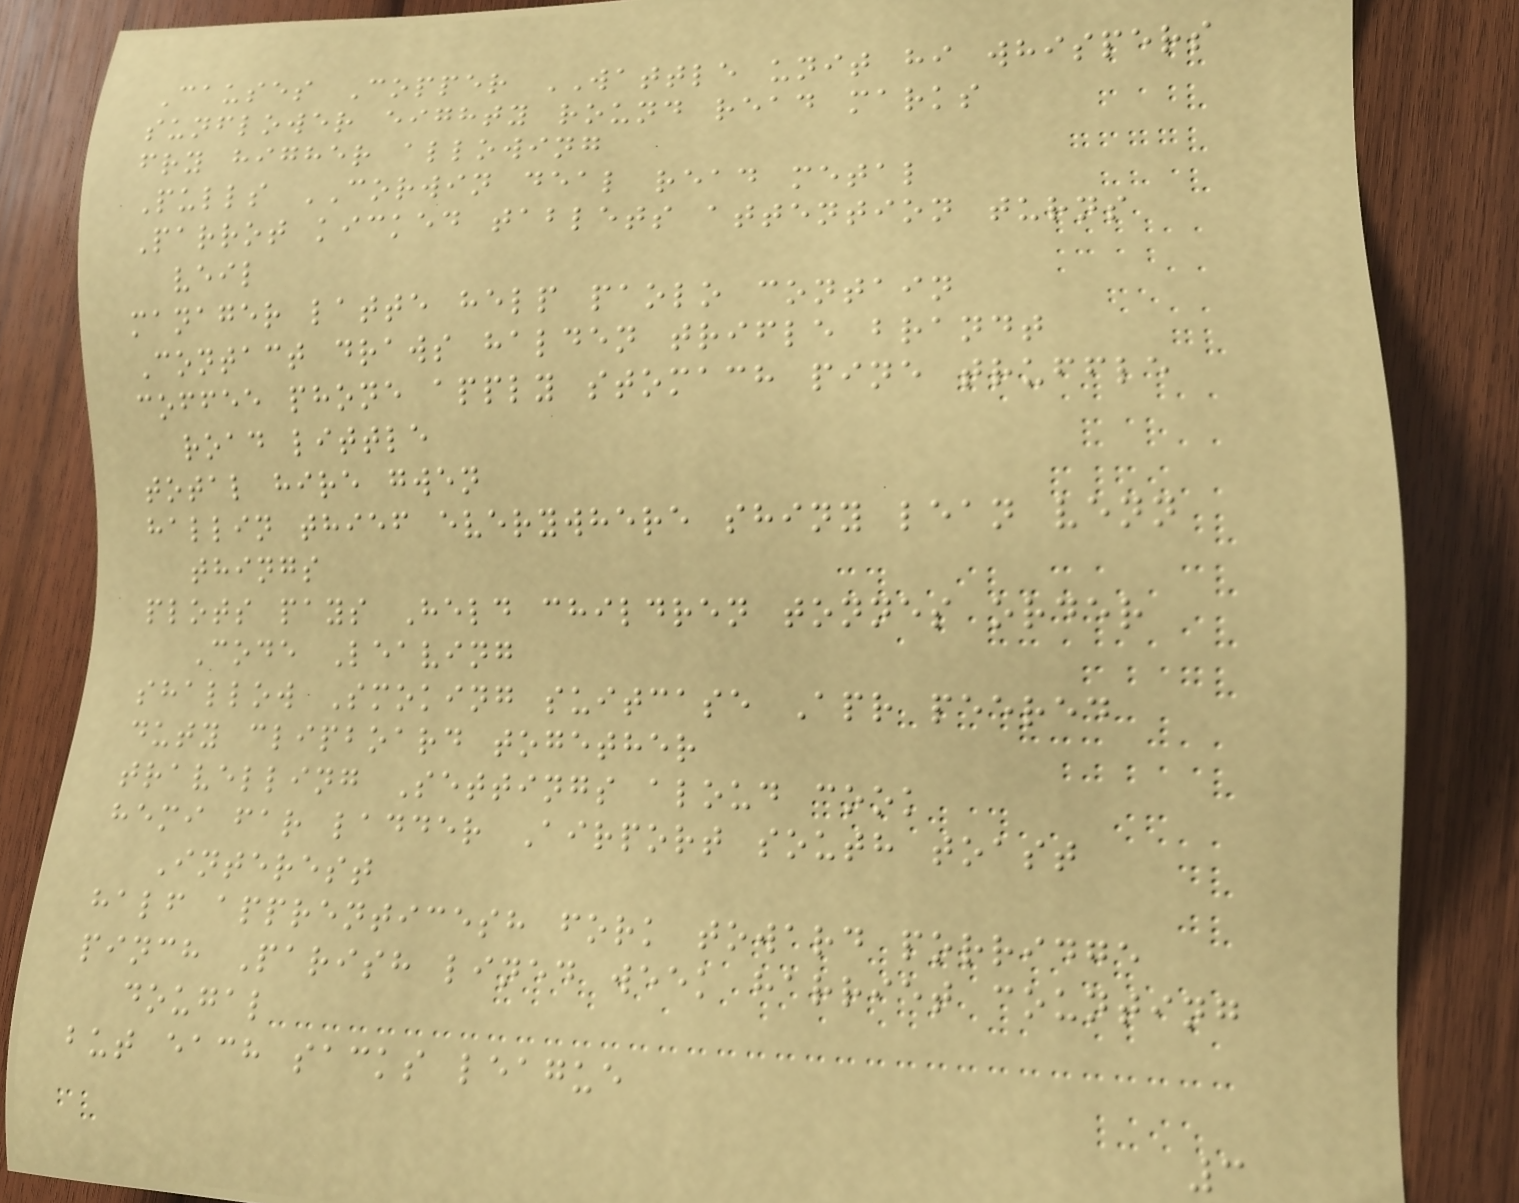Causes Copper WATTLE unit hi whispers
sunflower eighty round read marks
fry higher allowing
Pulls CORWIN deal read metal
Parrot kicked tablets attention turns
veil
manager latte help paolo contain
Contact draws halden trifle brandt
coffee phone apply stomach pine truffle
road little
total hire gwen
hallin thief everywhere shiny lean venn
things
plots pays Held children tonnes order
Code Leaving
shallow Smoking suitcase Apr peered
duty clipboard together
travelling Settings aloud cook
hemi far ladder Airport south toast
Interest
half apprenticesh fork toward porridge
pinch Parish lined week harriet counting
dougal
but each sacks league
3
